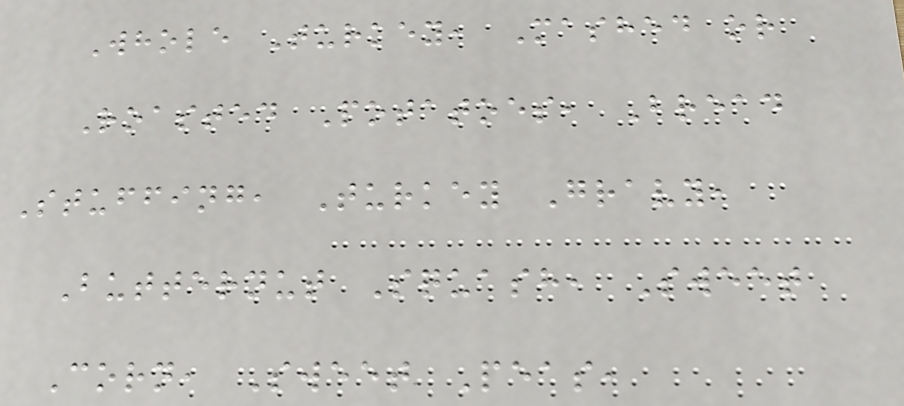Whole Turkey, Mashed or
Roasted Potatoes, Bread
Stuffing, Turkey Gravy,
Butternut Squash, Sweet
Corn, Sweet Peas,
